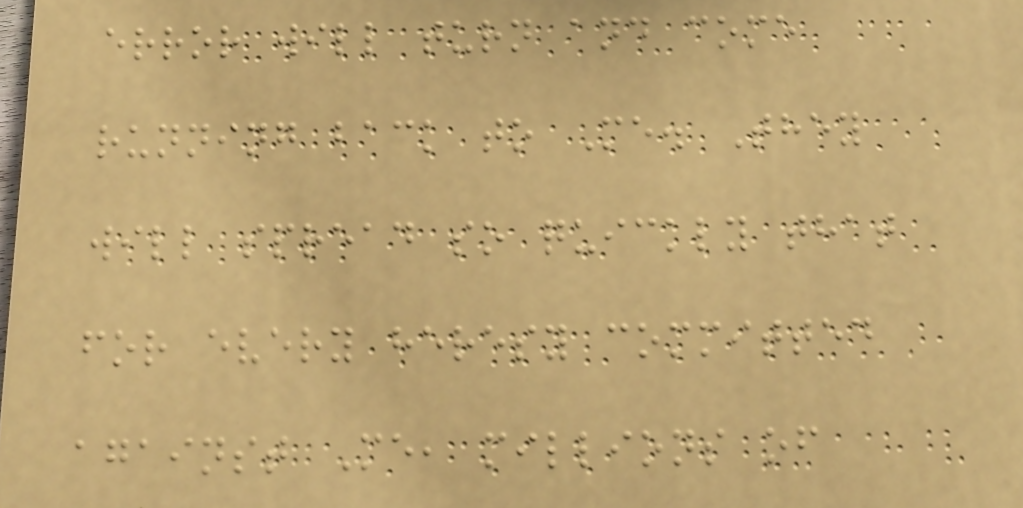error will turn and come
running back to Me. They
will spread so quickly that
for every heresy committed
against Me, millions of
